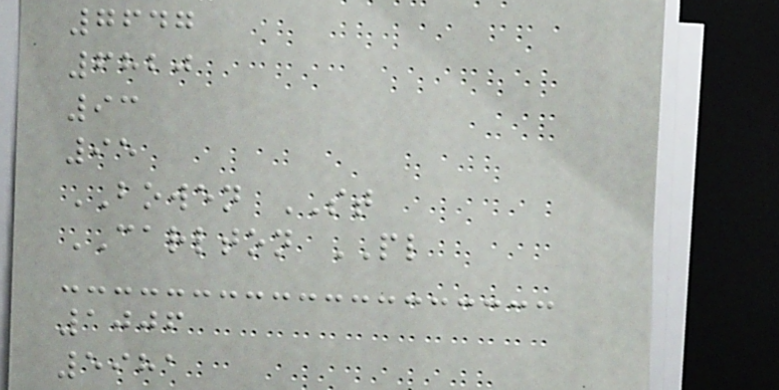7647
6820
93
95
BOWEN ST
CARLTON PL
1006
5981
